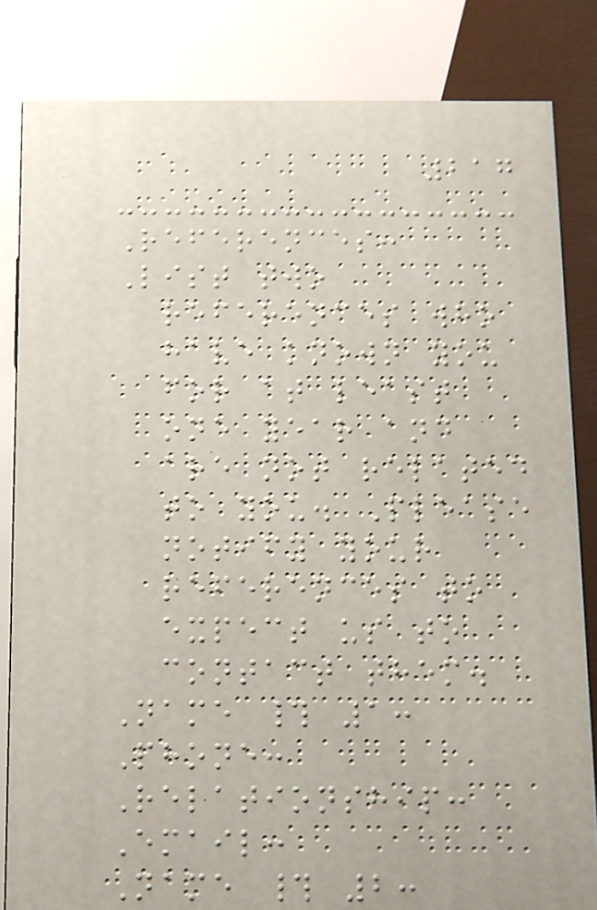217
References:
List two
references who
have known you
for at least
one year and
are not related
to you. Please
notify your
references to
expect us to
contact them.
Name # 1:
Phone:
Relationship:
Email:
Name # 2:
